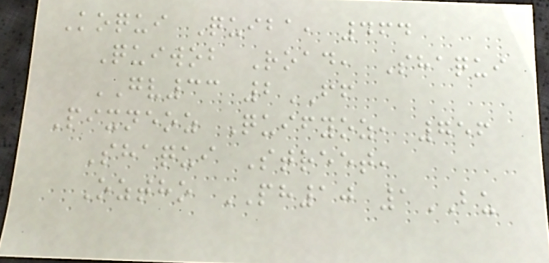Koqui Quiba, 464
Quiwob Road, Shaqui
GV33 2FF
Pixneoz Quifyoz, 756
Shaqui Street,
Oztho PH10 1BU
